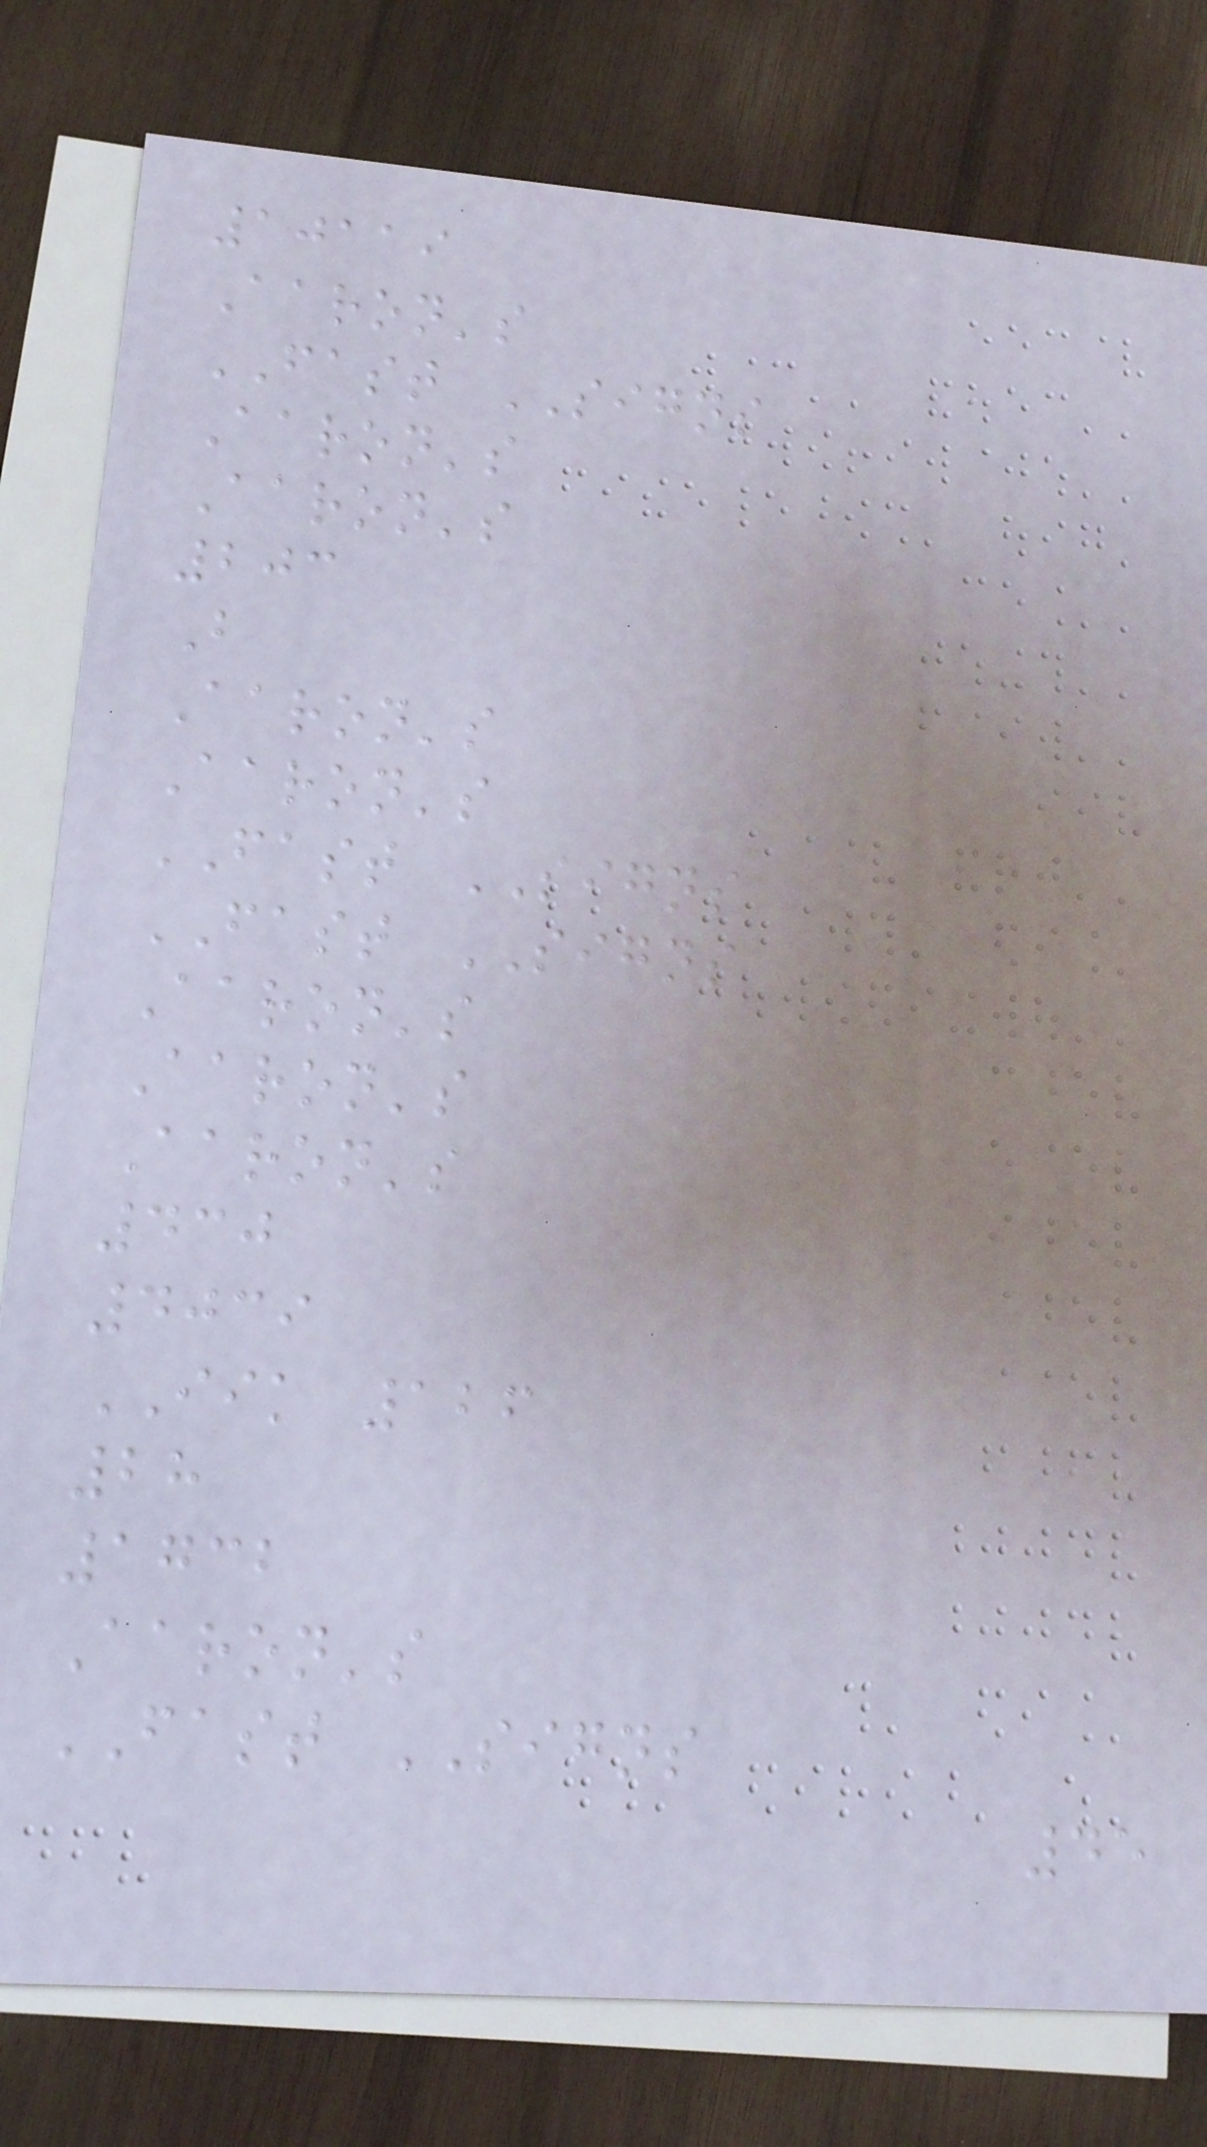10119
Aaron's
FAST SIGNS
Aaron's
Aaron's
203
B
Aaron's
Aaron's
FAST SIGNS
FAST SIGNS
Aaron's
Aaron's
Aaron's
430
4039
IIK 126
28
1732
Aaron's
FAST SIGNS
45
